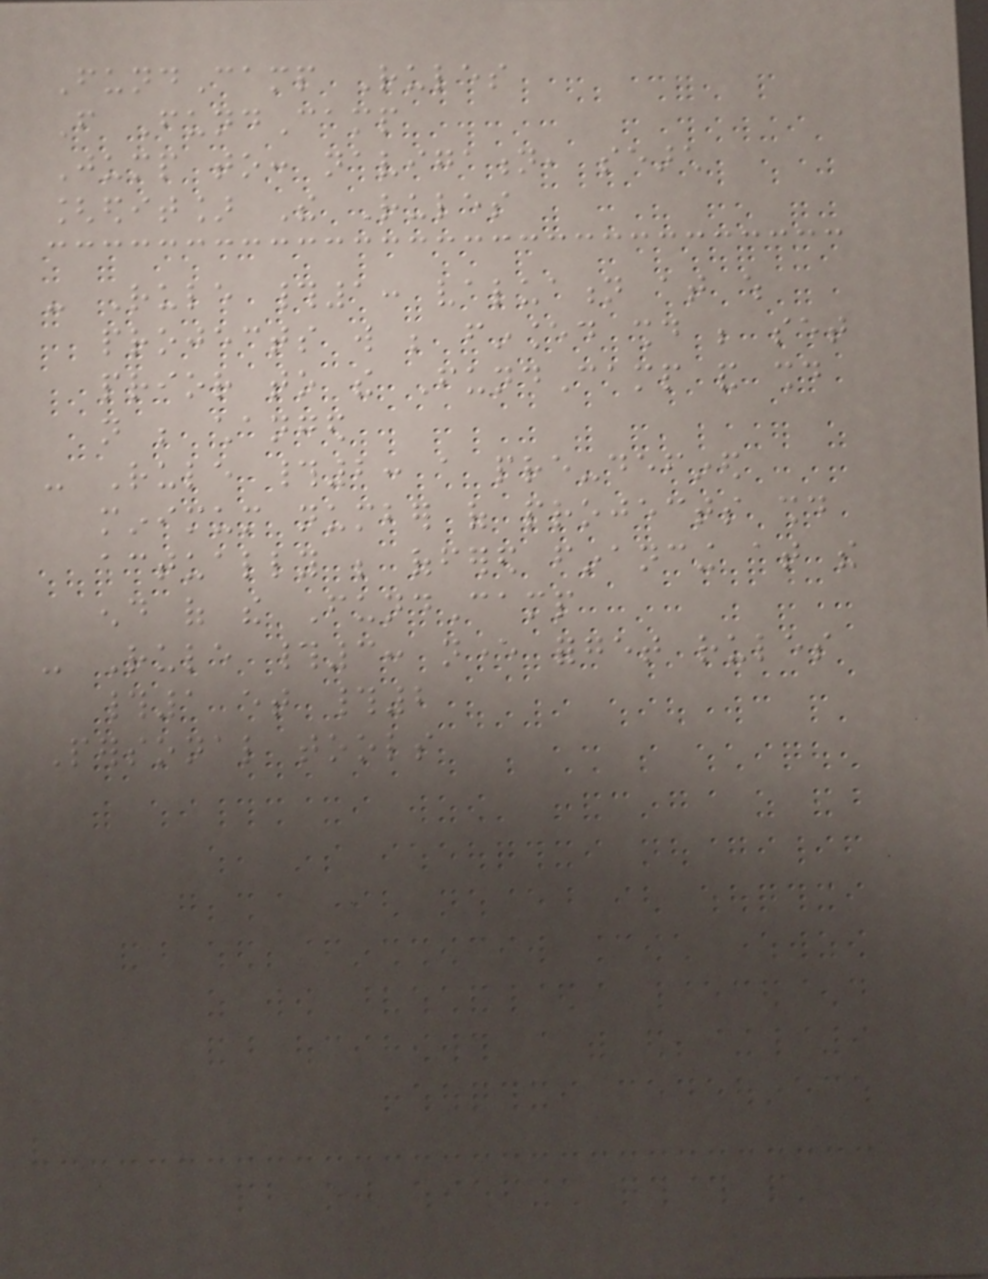FundCamp Rules
From FundCamp
Jump to: navigation, search
[edit] The Rules
- Rule #1: valuation at which
projects will be financed should be set
prior to the FundCamp and should
not be changed
- Rule #2: a pre-defined
minimum number of projects should
actually be offered financing at the
end of the FundCamp
- Rule #3: never forget rules
#1 et #2
Personal tools
